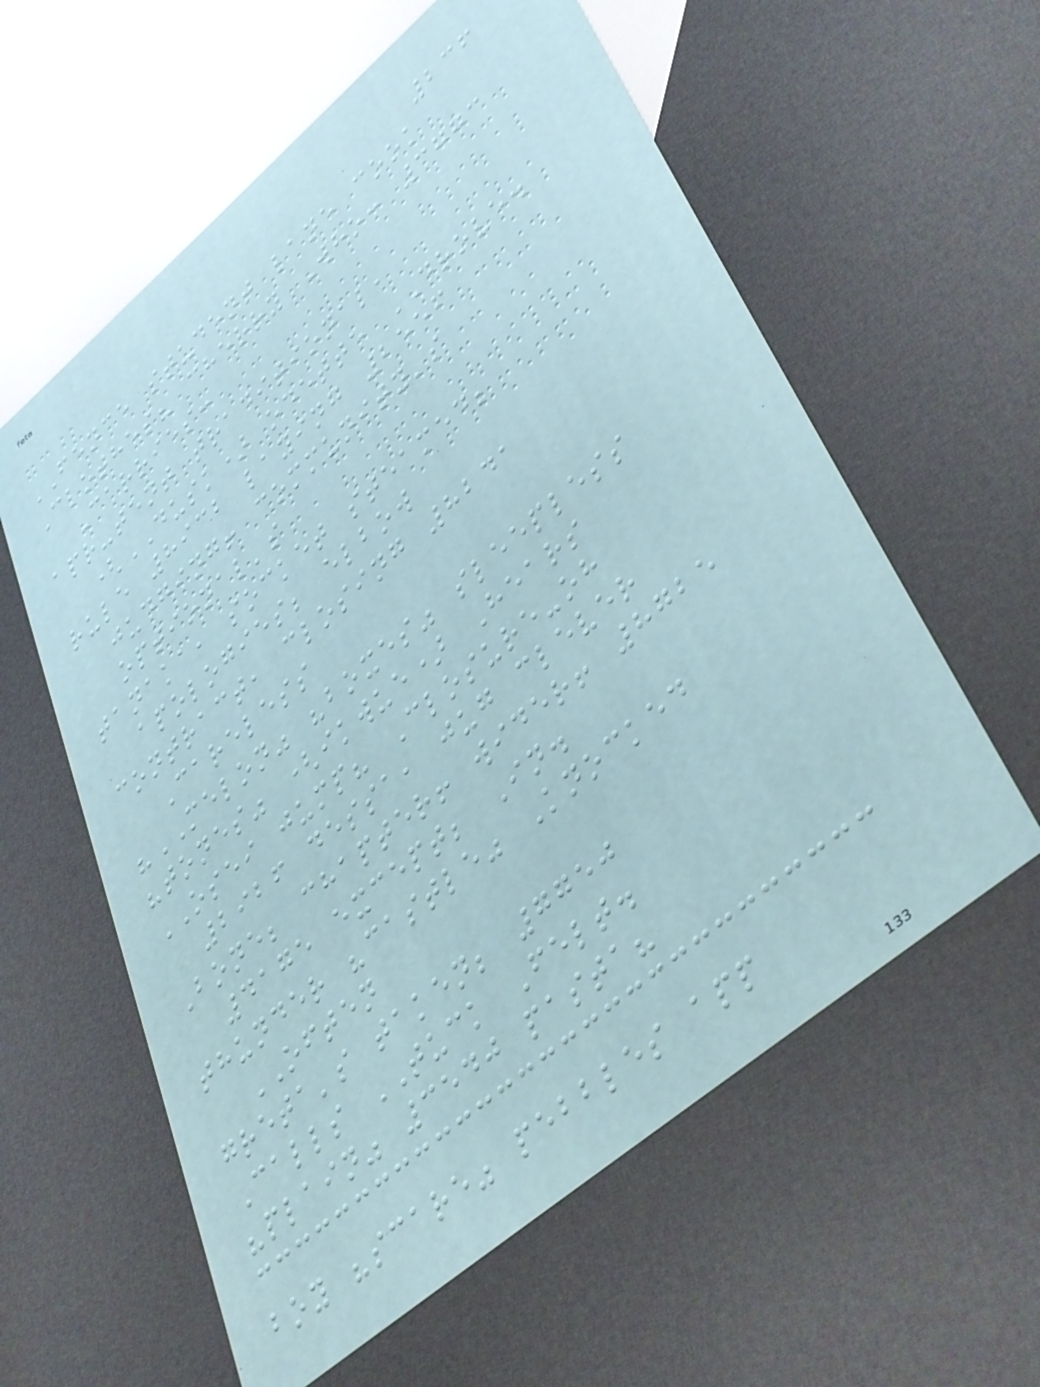236
FENCE student lane cook
Clothes? cherry Who: 3773
Carries:
apr-tent traditional,
(DUSK) odette DROVE.
rule 8932 laying 2556
judging! community's
optional's
tanaka, socket steamed;
apologies; elbow
contract, closing 8241
Careless
"MELON" "boxes" sleepless
"tones" (ikwue) Hears
OSEI jump? Closure-oh
2926 dessa, jug clever
Bone; chapter! wider! 8725
4175 except; In.
thunder "castle" Knocked
OFTEN
greta's taken; 7750
Calls TUCK Felt.
"plain" 3540 pasta?
boy "scare" pebbles app
